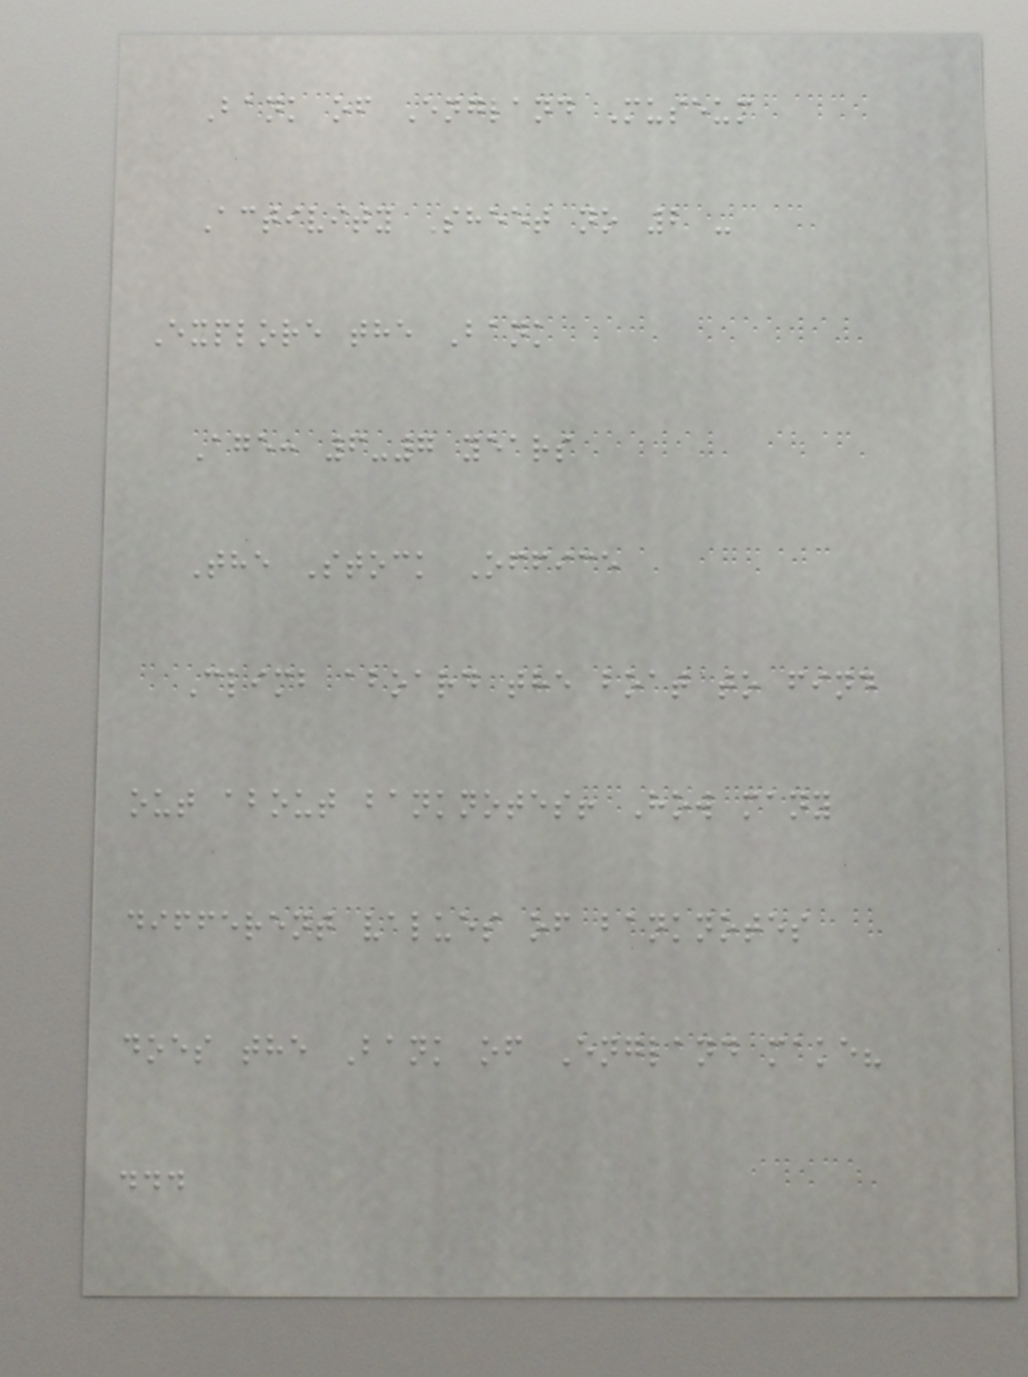Bank of England Museum
Activity Sheet no 2 -
Explore the Bank
Age: 6-7 years
The Stock Office
Climb aboard the boat to find
out about banknotes! How many
different values of banknotes
does the Bank of England make?
...
